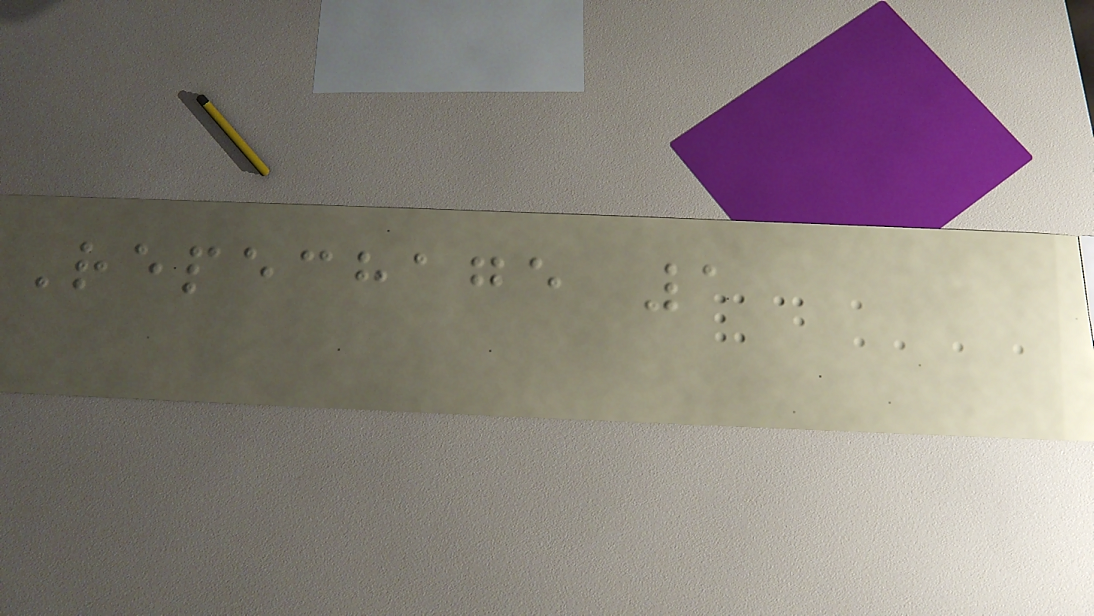Repechage 1
